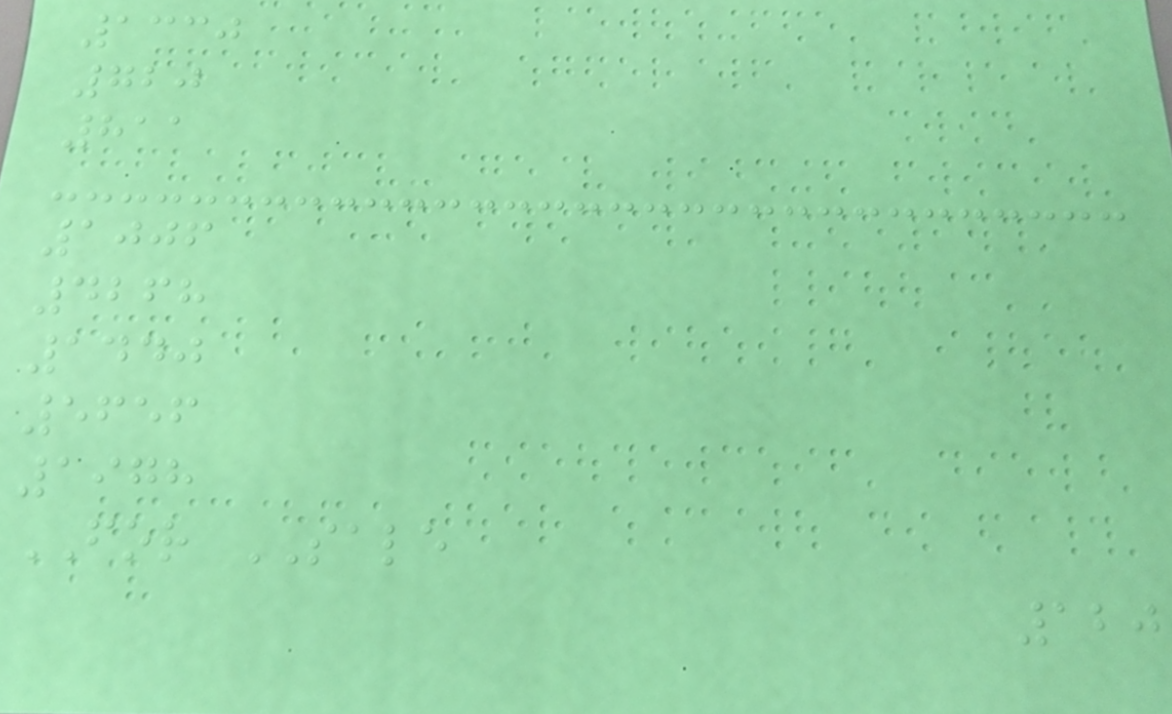1330
720
811
1006
4268
1440
5656
1978
FOR SALE
120
